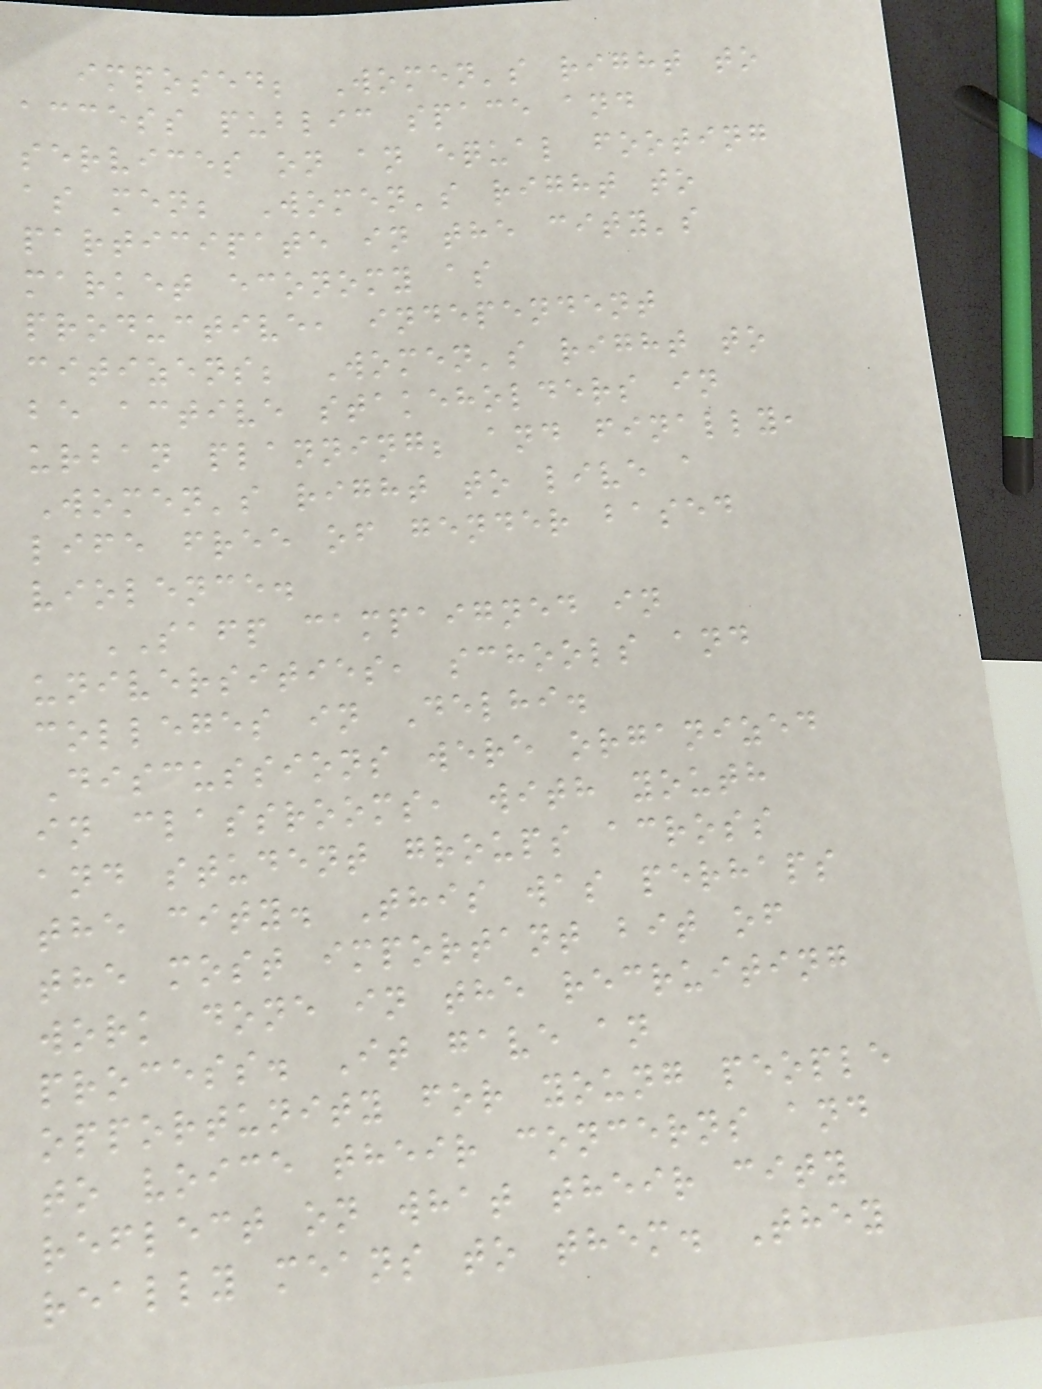imposed; Women's right to
access public space and
services on an equal footing
as men; Women's right to
participate in the city's
market economy as
productive, independent
citizens; Women's right to
be active stakeholders in
urban planning; and finally,
Women's right to live a
life free of gender based
violence.
SAFP campaigned in
universities, schools and
colleges in Delhi.
Discussions were organized
in classrooms, with youth
and student groups across
the city. This was perhaps
the most important bit of
work done in the recruiting
process. It gave an
opportunity for young people
to voice their concerns and
reflect on what their city
really means to them. They
